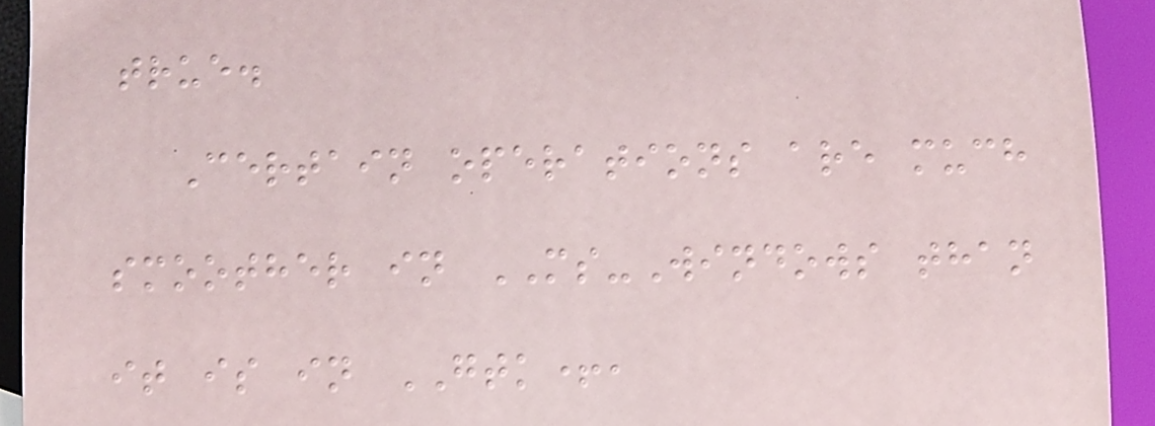true.
Certain operations are much
smoother in MS-Windows than
it is in GTK+,
